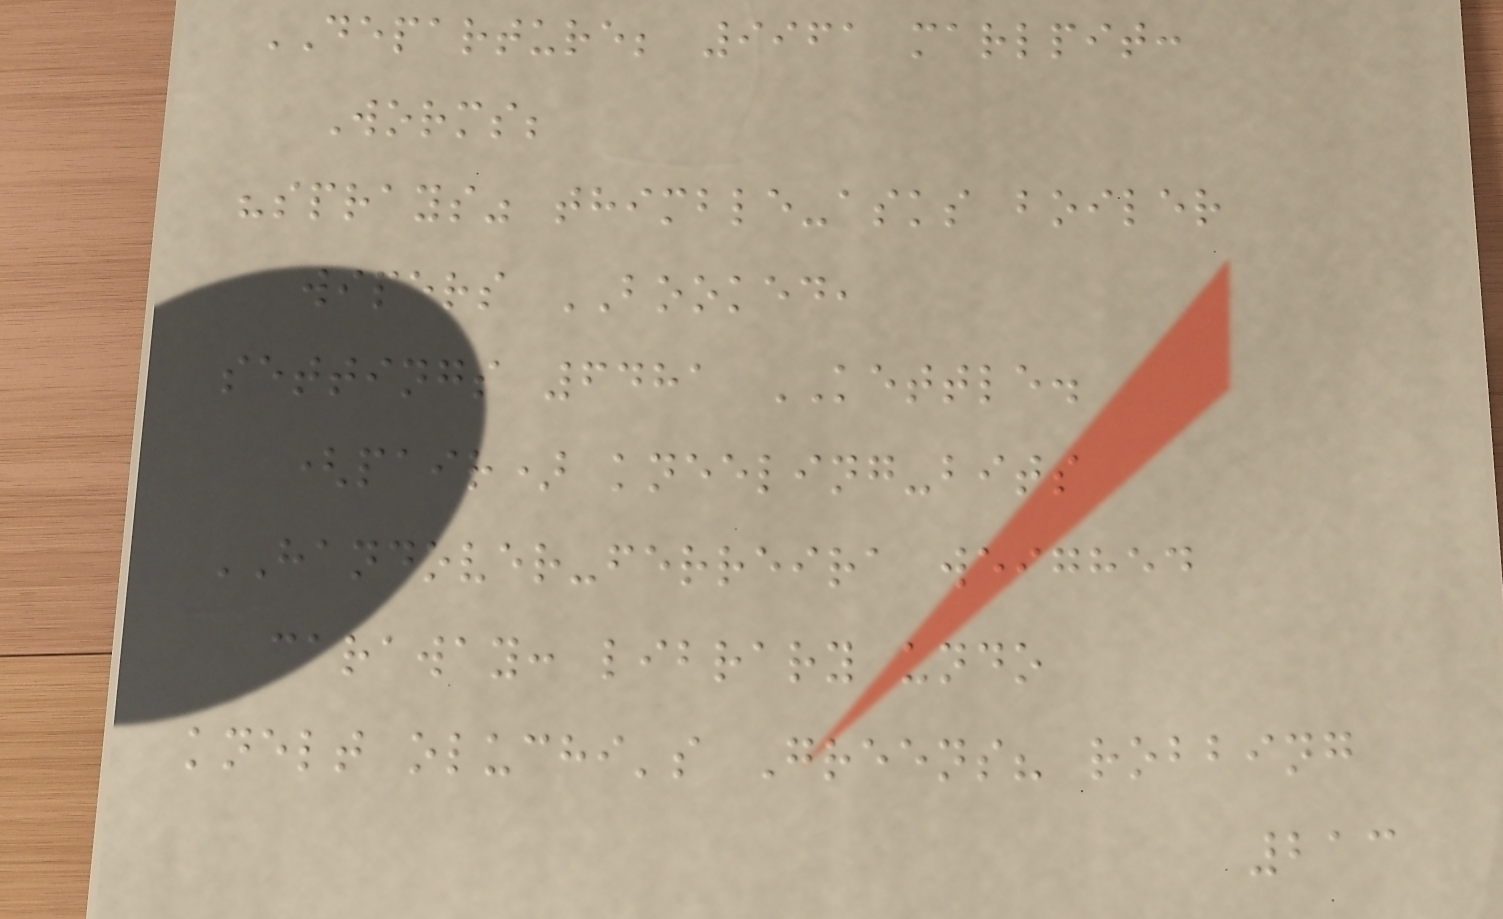DEPARTURE; 9961 marlpit:
Worms;
"sprays" thimble-asks boiler
wipers BOOKED,
settings 6481 KETTLE.
(pair) kneeling-bits
HANDOVER-ferreira weighed
caraway: library undo
knelt oluchi's Greens? robbing
213
